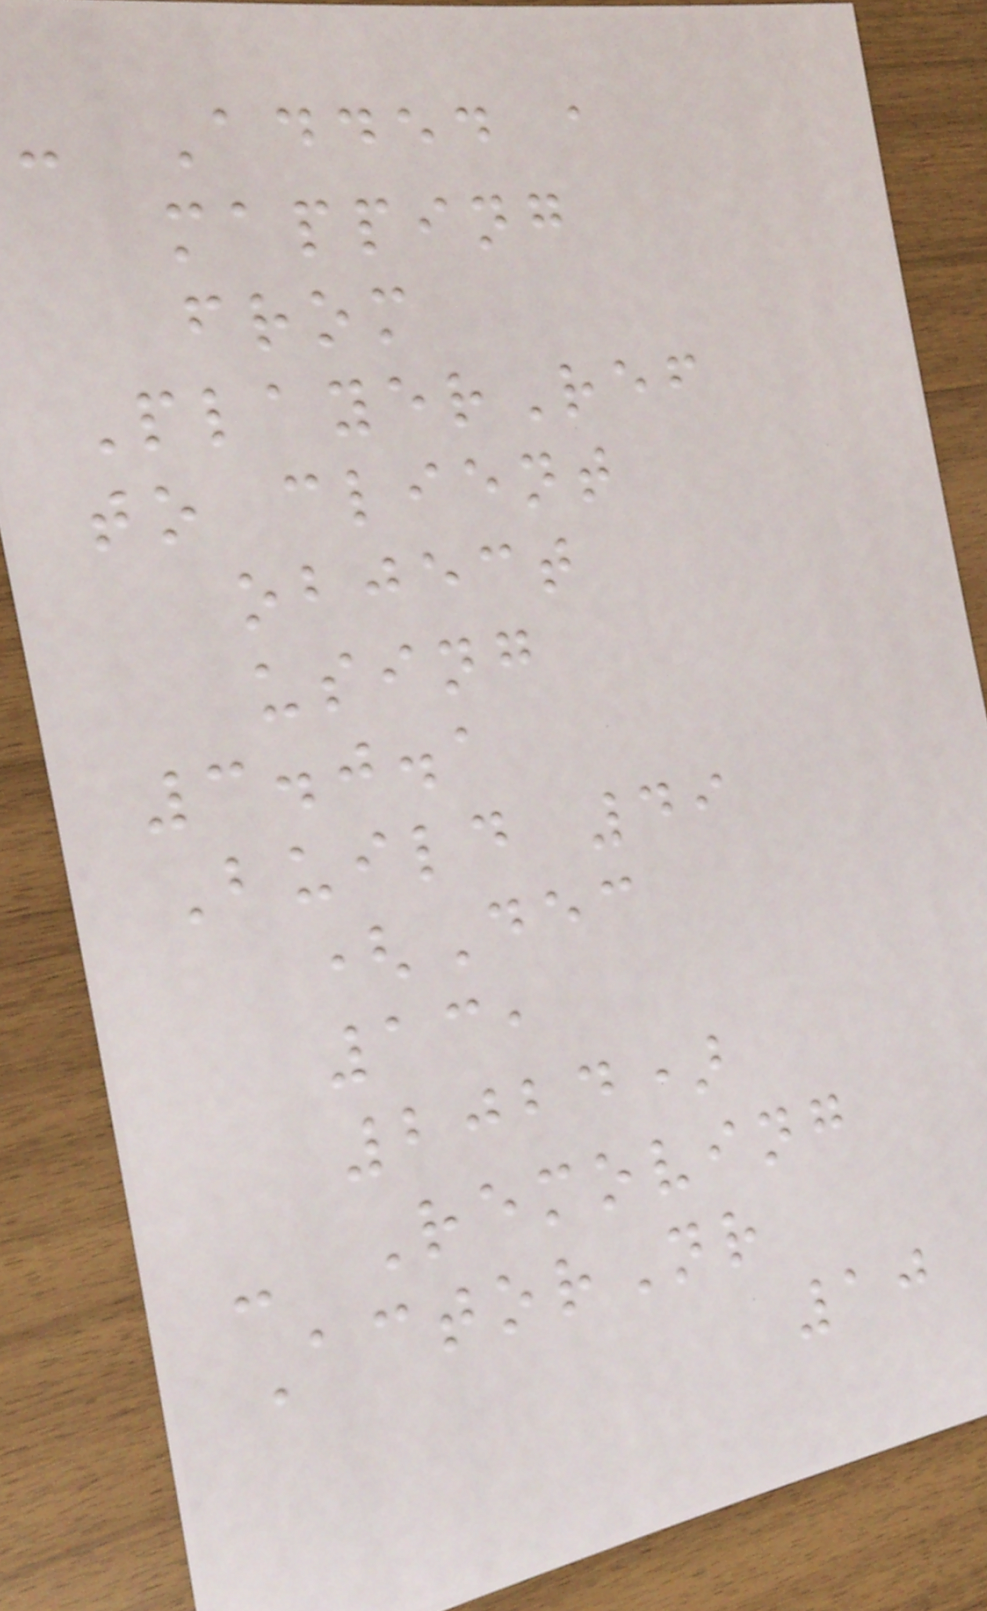- Added a
mapping
from
PlayerRef
to client
object
using
3.0.1
Build 49
(Dec
13,
2024)
- Removing
ActorNr
10
